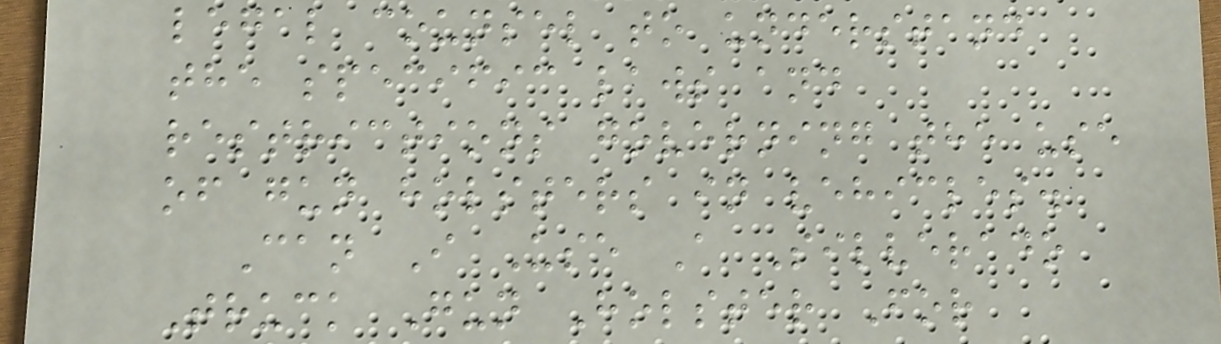legal counsel to understand
the specific laws and
restrictions governing the use
of gun holsters in vehicles.
Can I Use A Silverado
Truck Gun Holster For
